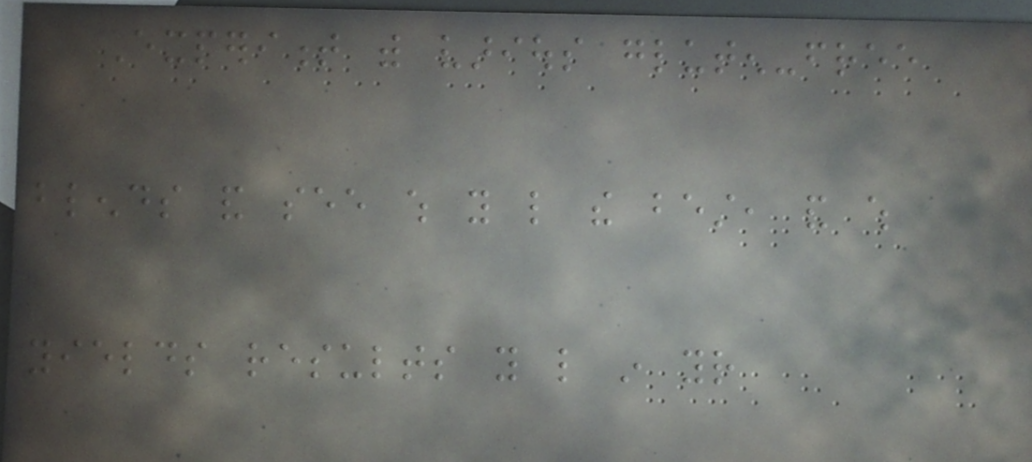Experiment with various gluten-free
blends and see which you like the best, and which
yields results you like in your
